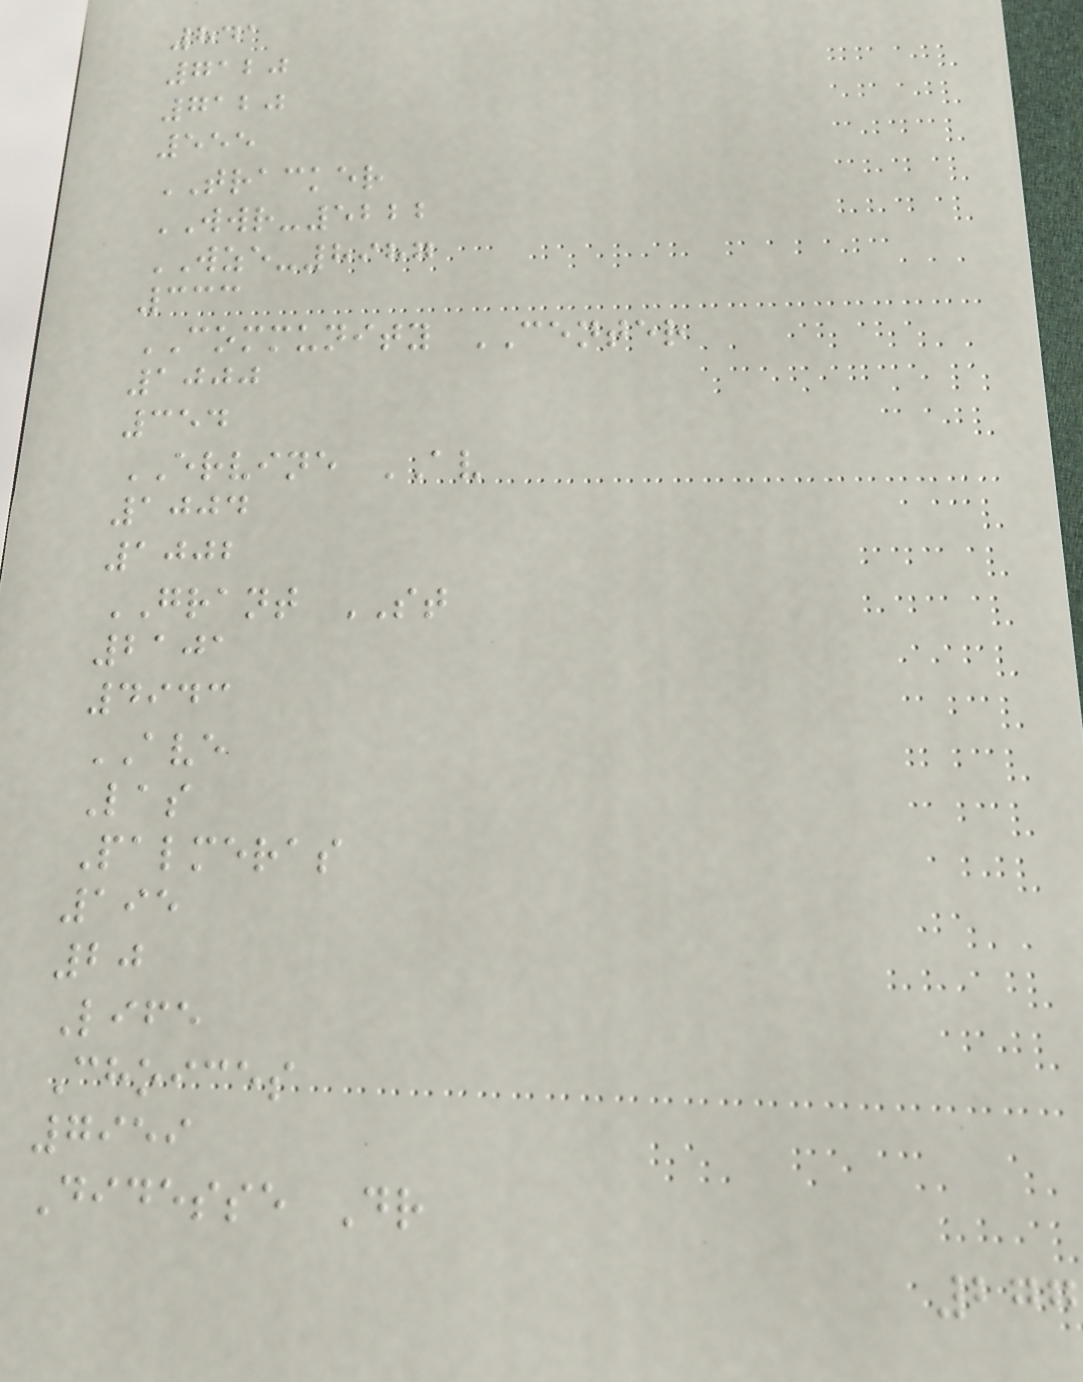841
7120
7120
555
TRACKER
WWR-5222
WZE-8987
333
COMMUNITY CENTER
1000
354
ERVINE AV
1004
1002
GRANT ST
2101
4943
AVE
Las
Palmeras
195
20
Life
Choices
7959
Didesse Dr
277
